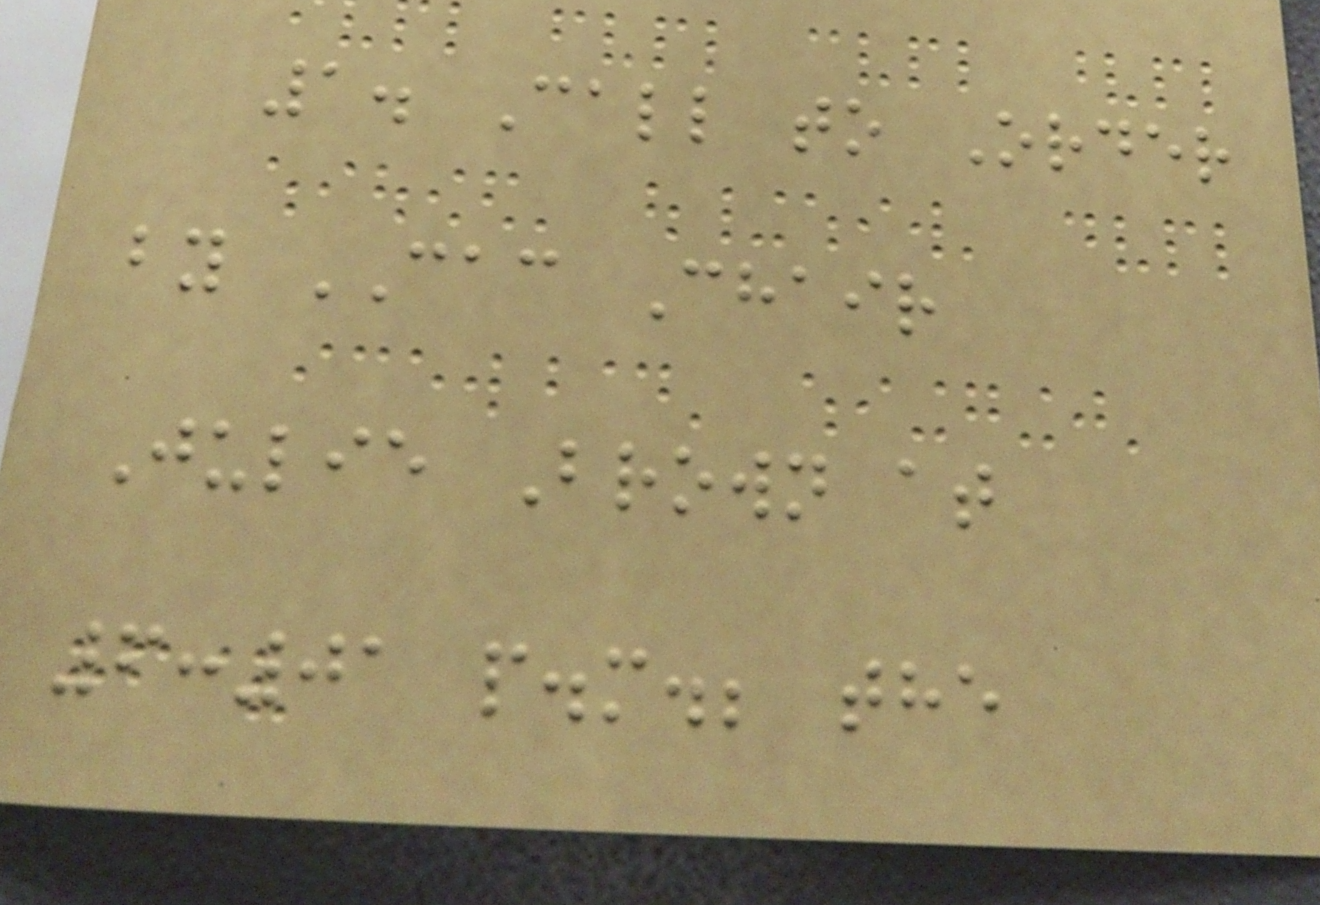1. Call to Order
by CAC Chair
Julie Brown at
6:01 p.m.; the
